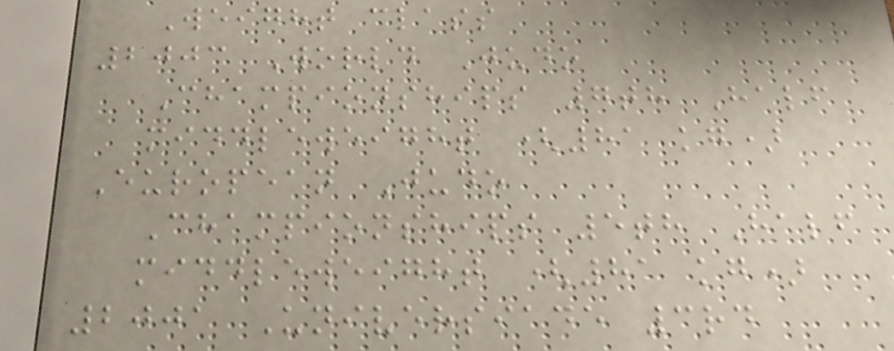Weight class
2003 World Judo
Championships 7th Half
middleweight (81 kg)
European Judo
Championships 5th Half
middleweight (81 kg)
2001 Universiade 3rd
